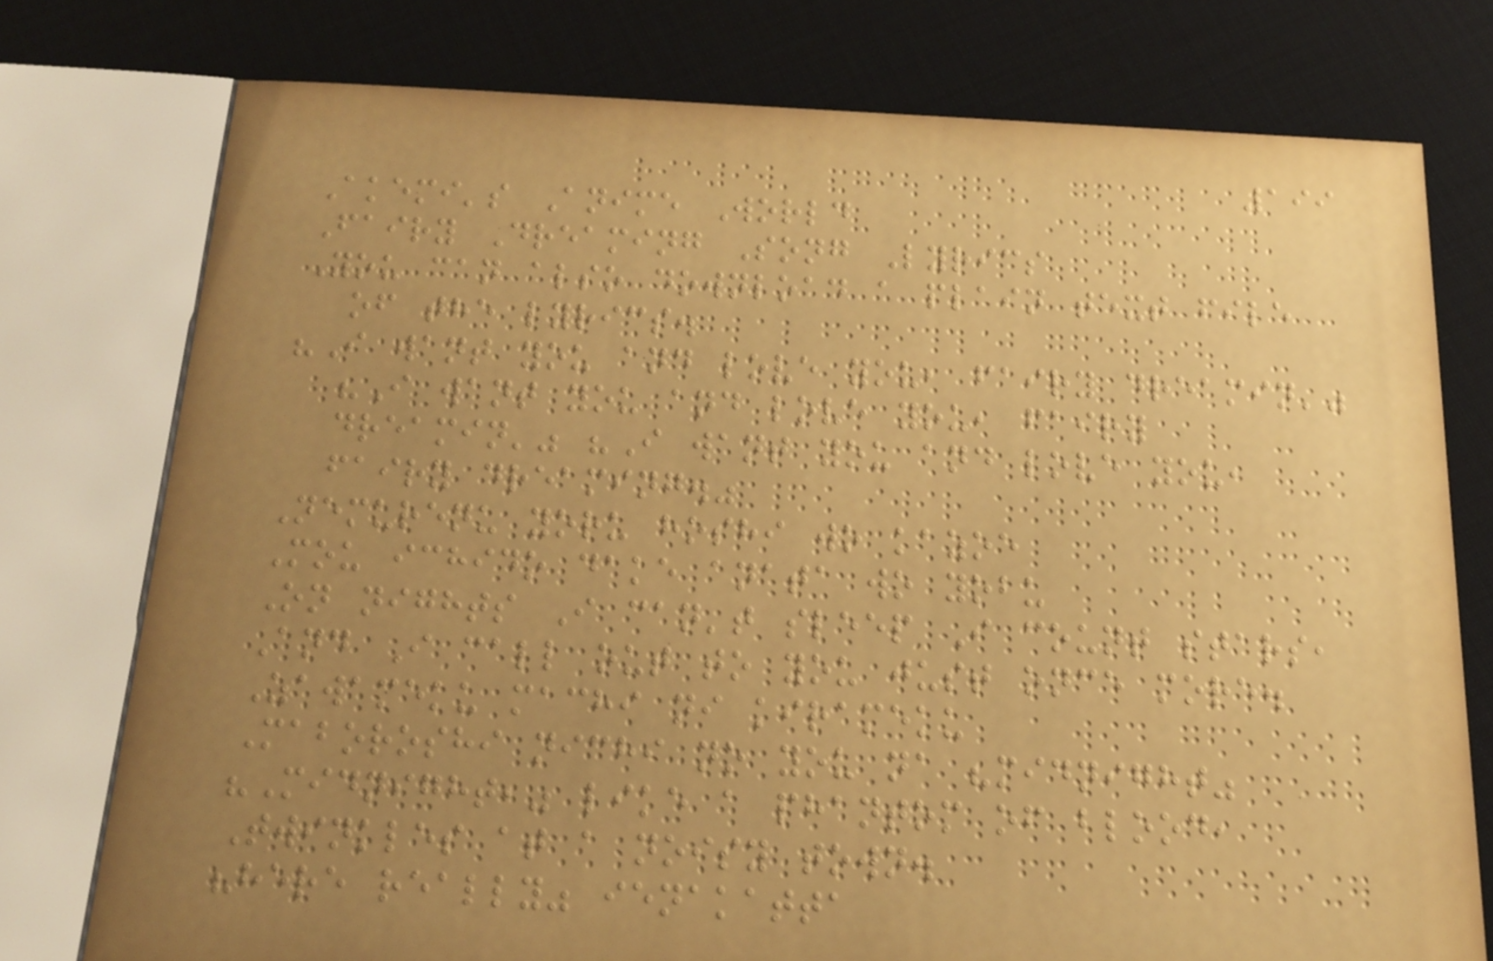199
Akemi's Anime World
Fairy Dreaming Song Lyrics
You can also download a plain text file
of the lyrics.
"I want you and love you, fairy dreamin'"
"I want you and love you, fairy
dreamin'" "I want you and love you,
fairy dreaming."
Nemurenu yoru hoshi wo kazoe
Mou ichido dake anata wo yobu
On nights I can't sleep I count stars,
And I call out to you just once more.
Zawameku machi ni kirameku
Maboroshi nichi no you na "midnight"
"Midnight," like a phantom of blood,
Twinkles at a noisy town.
"here really" ienakatta
